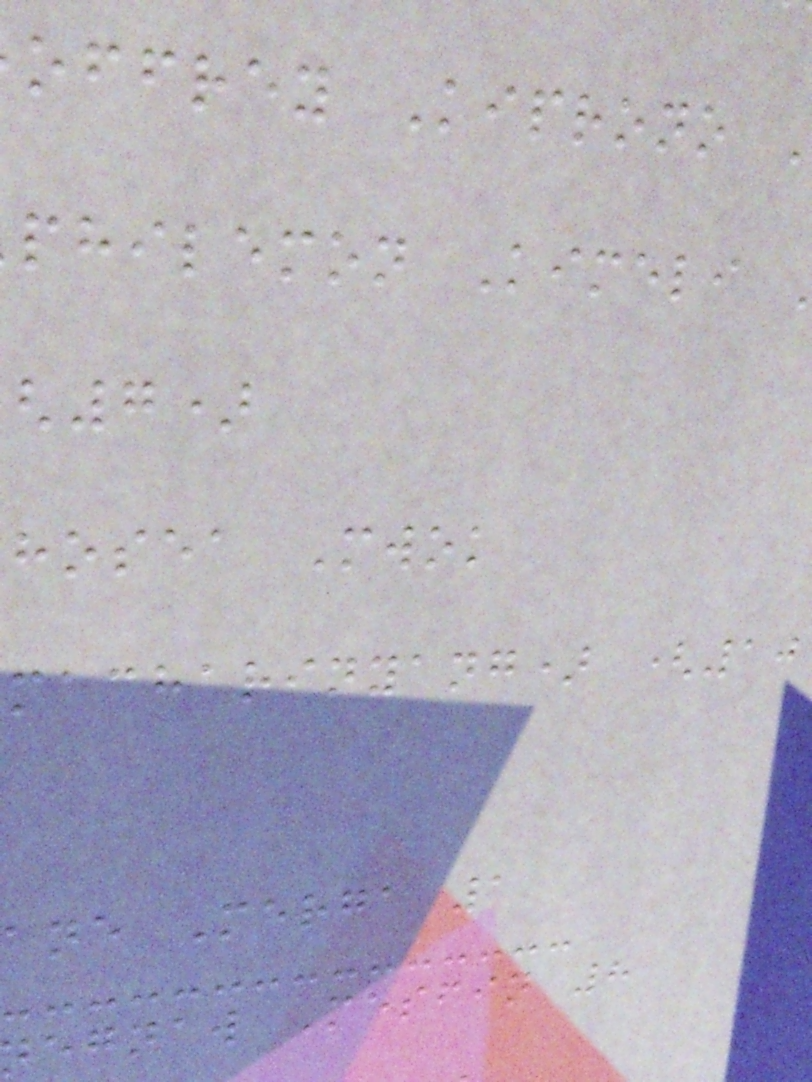offrey Kiprono
philemon Kimeli
7)
hosea Mwok
macharinyang) (10
ane Merga 1
egnaw Mesfin 8
